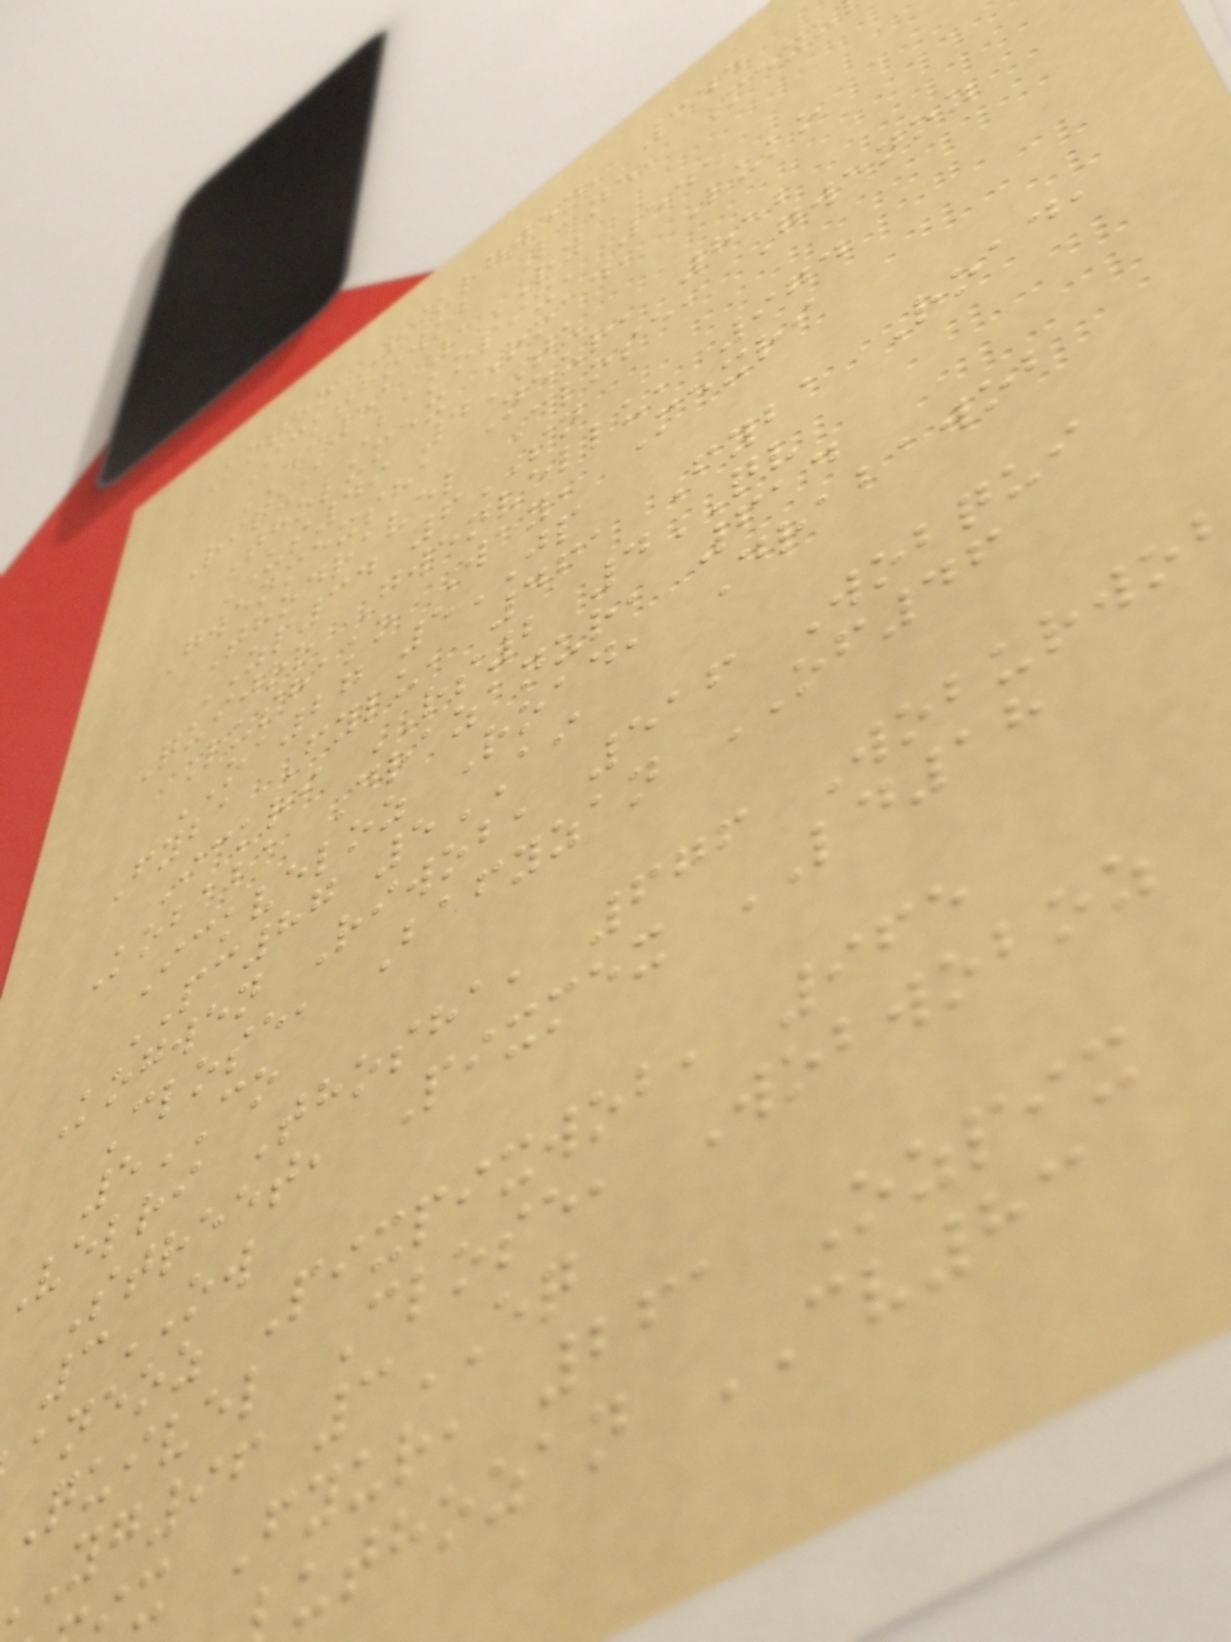Kotho Riurgwen, 344
Ickthowob Lane, Mexu
DC51 1RY
Riqui Bakopix, 545
Tholumex Road, Luko
US49 4TU
Gwenmexsha Neur, 852
Thodravel Close, Gwenoz
ZP34 6SN
Quijor Gwenvellu, 974
Lushako Way, Mexri
OA27 5JP
Fyba Fylu, 461 Fyba Road,
Ickri RS2 4QV
Kobaba Drazanur, 614
Ickveloz Road, Drabawob
PC87 5AI
Kogwen Riwob, 516 Wobqui
Close, Bafyzan OF46
5CO
Velri Thosha, 676 Woburwo
Street, Pixmex LD18
3OW
aneoz Pixpixwob, 965
Quivel Close, Wobwoboz
yg96 3EQ
x Fyur, 261 Ozpix
uthozan CV83
